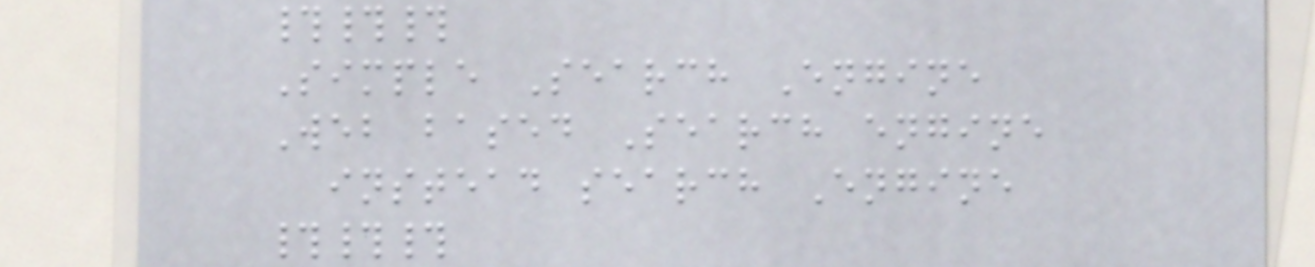###
Simple Search Engine
Web based Search engine
instead search Engine
###
